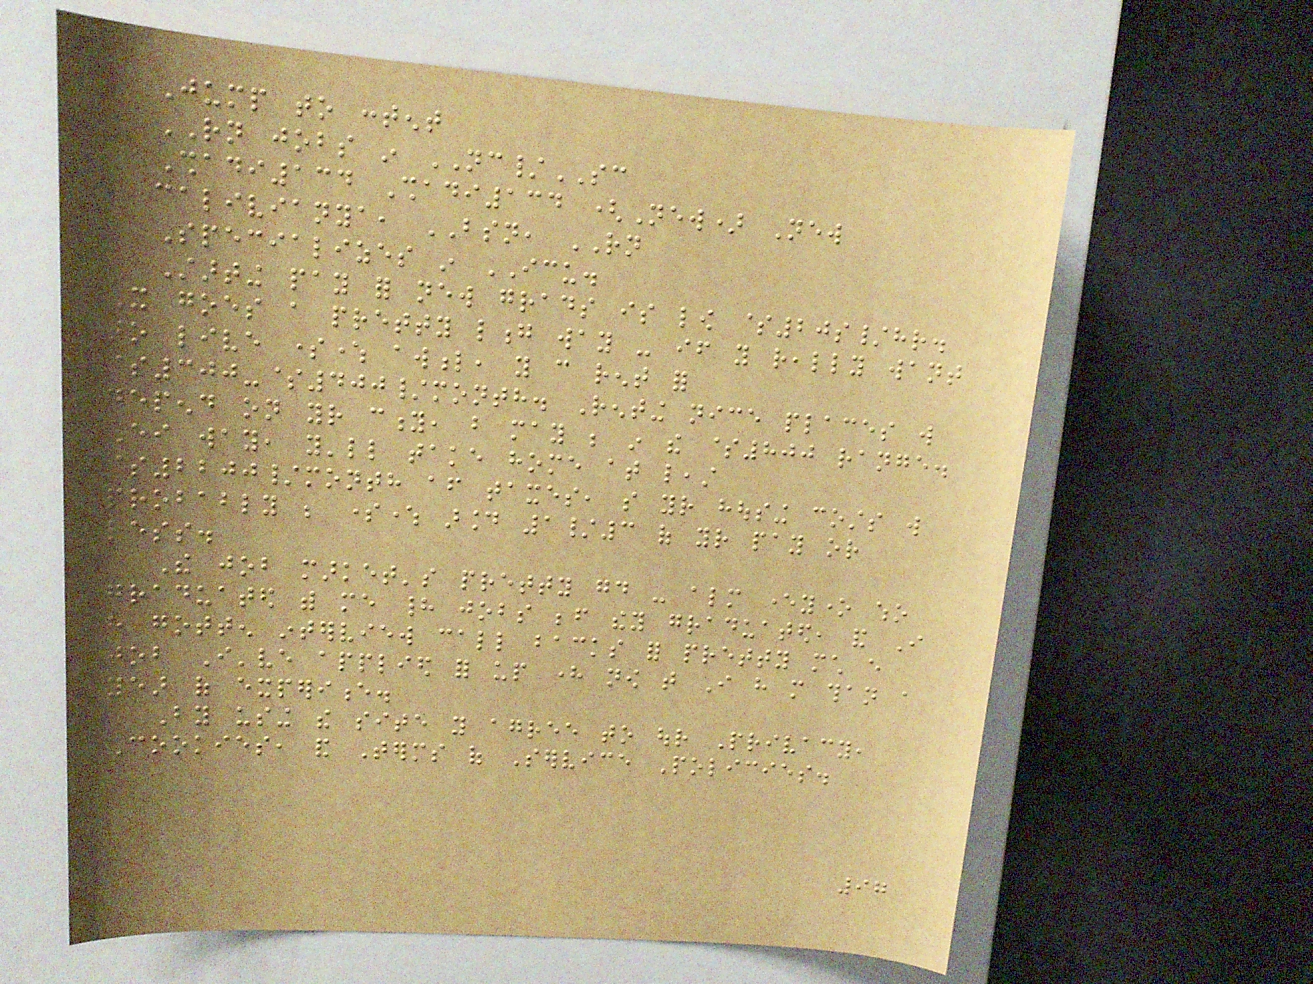Jump to content
RN jobs in NC/SC
Shadi134 Shadi134 (New) New
calivianya, BSN, RN
Specializes in ICU.
Starting pay for new grads is low $20s/hr.
It goes a pretty long way - if you really want
to live somewhere awful, you can rent for
$300-$400/month. Renting nice places will
depend on your city, but may be in the $800 range.
Either way, you'll take home at least
$2200/month after taxes, so your housing costs will
probably be somewhere around 1/3 of your pay or
less.
The job market's pretty good - almost everyone who
graduated with me had jobs before they graduated, and I
have gotten interview call backs for pretty much every
job I've applied for up here now that I have more than a
year of experience.
By using the site you agree to our Privacy,
Cookies, and Terms of Service Policies.
97
